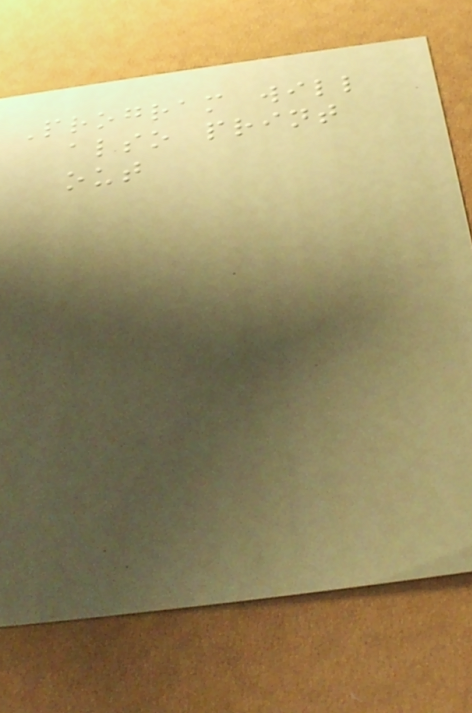Program will
also print
out
